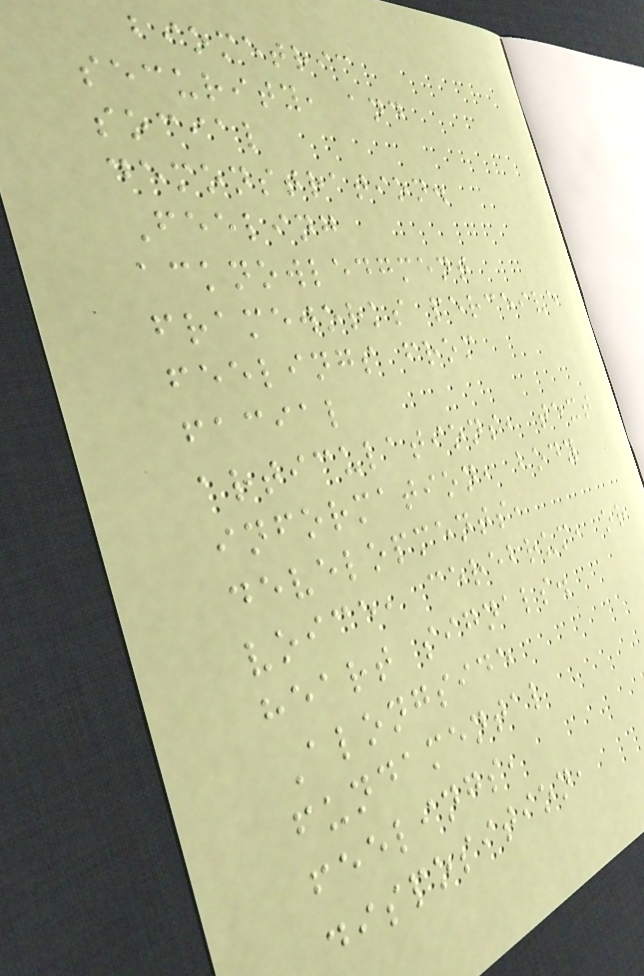biometric
security, and
social
demonstration.
Feeling
acknowledgment
frameworks perceive
feelings from
facial
articulations, text
information, body
developments,
voice, cerebrum, or
heart signals.
Alongside
fundamental
feelings,
disposition,
